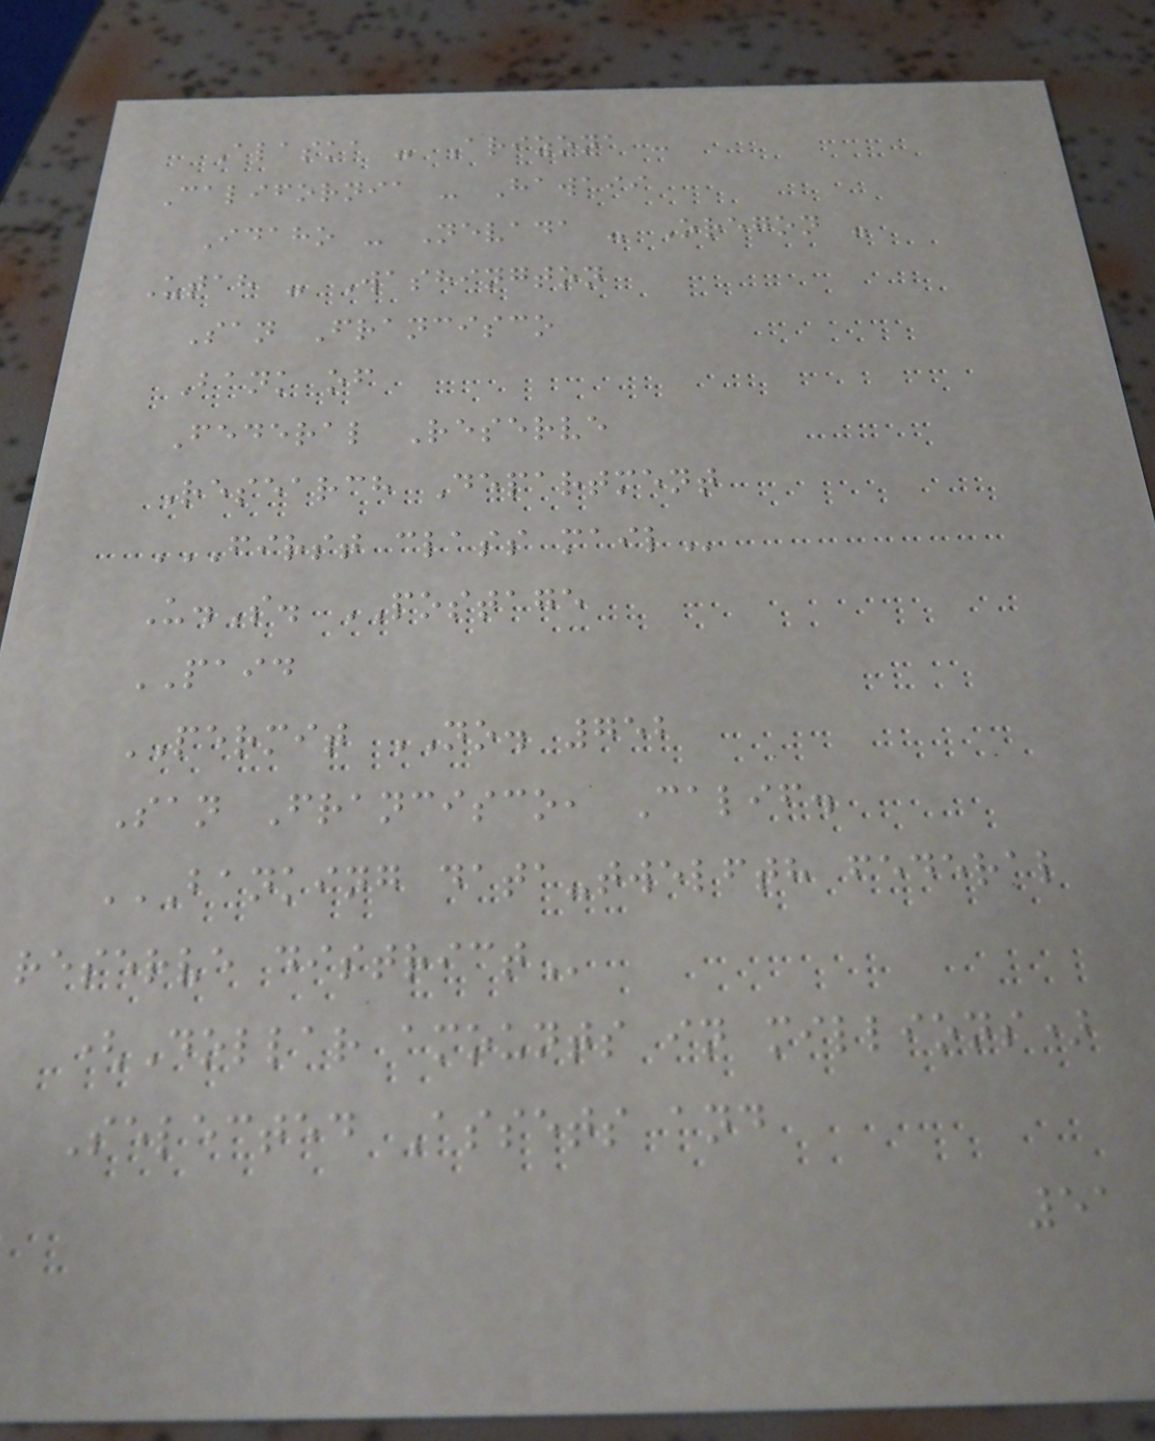Alaska - Arizona -
California - Hawaii
Idaho - Nevada - Oregon -
Utah - Washington
San Francisco
Bank of
Federal Reserve
Research Department
FIRST CLASS MAIL
U.S. POSTAGE
PAID
PERMIT NO. 752
San Francisco, Calif.
BANKING DATA-TWELFTH FEDERAL
RESERVE DISTRICT
(Dollar amounts in millions)
Selected Assets and
51
